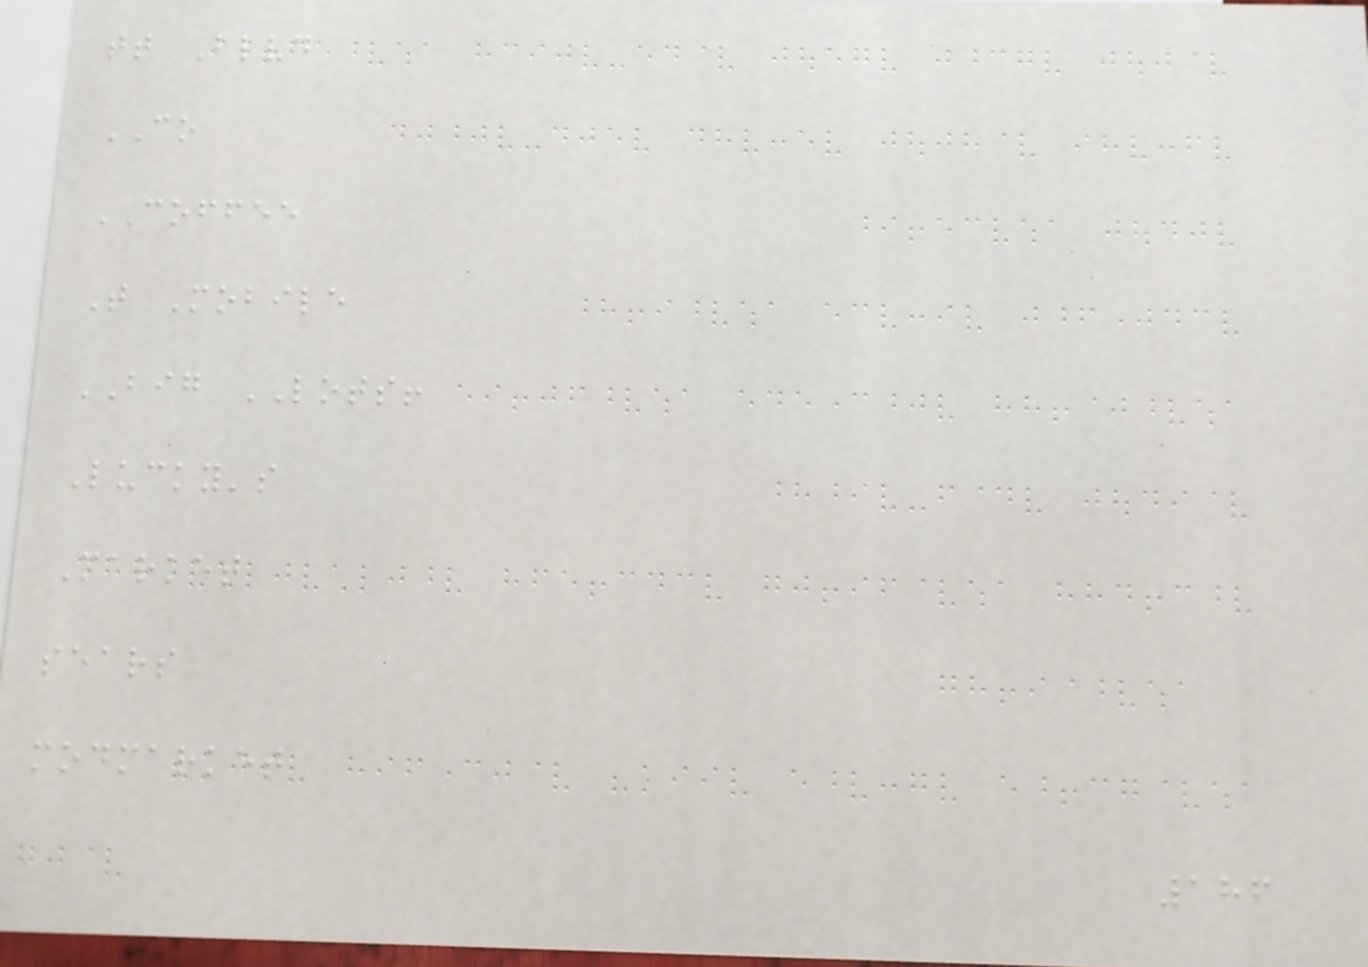tt Blvd
CO
COFFEE
T Mobile
BIG LOTS!
Lucky's
Market
sears
modmarket
186
